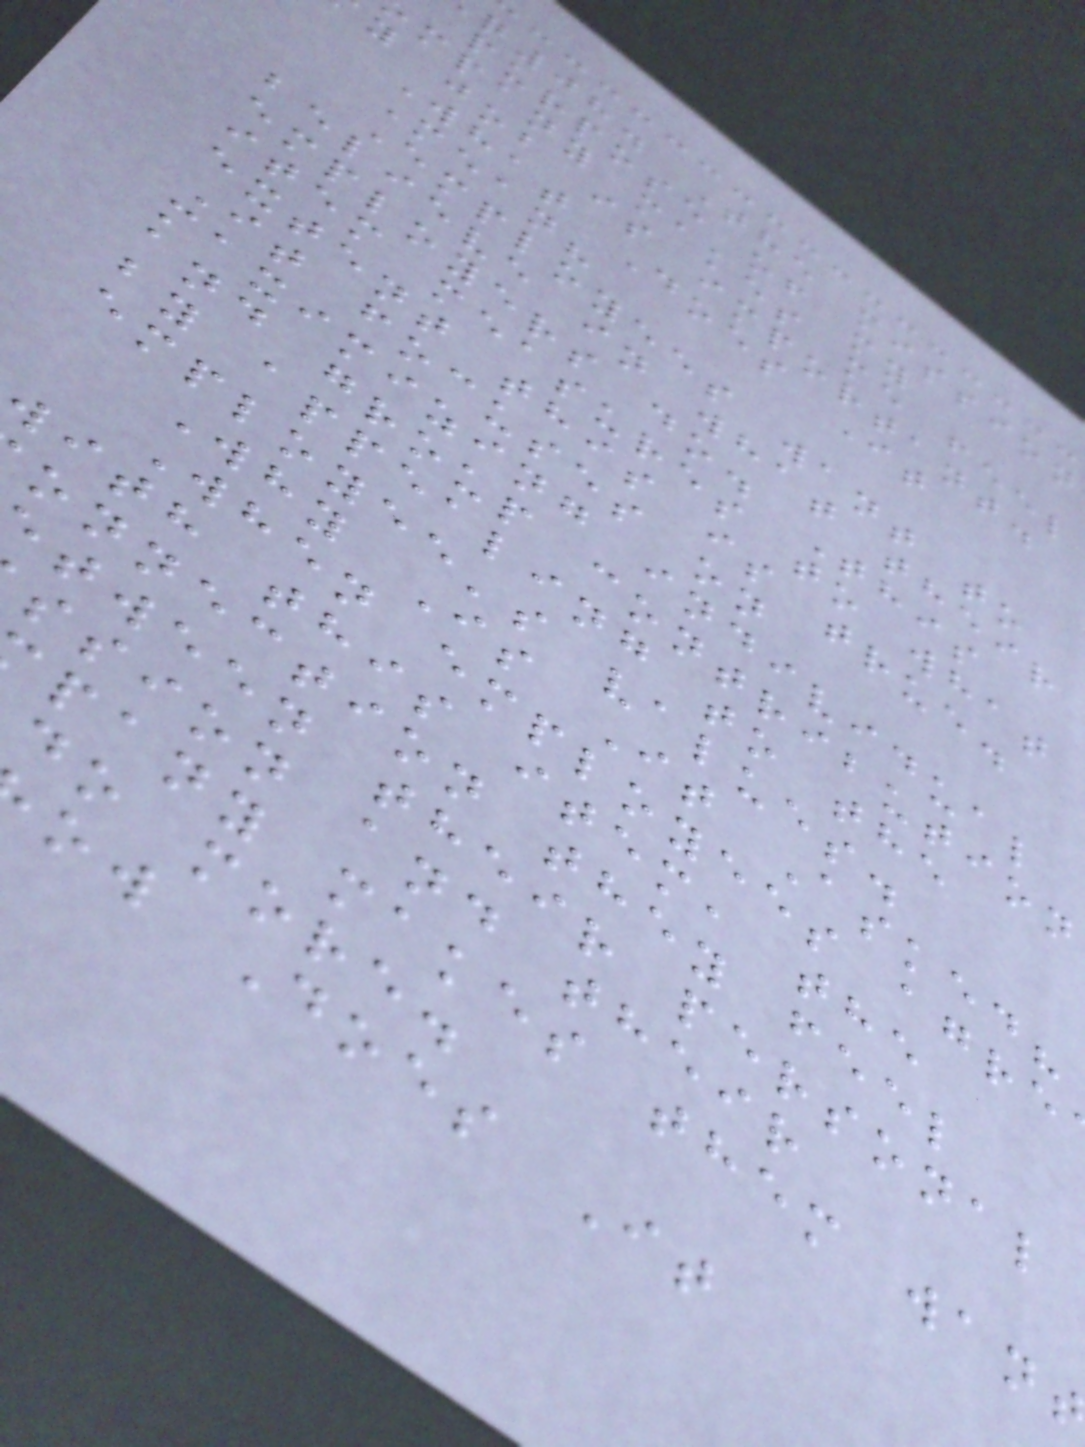q08. The mission
purpose of my
mpany makes me feel
y job is important.
What Does It
Mean?
Employees want to
believe in what their
employers do. This
item measures to what
extent this is true.
It focuses on
maximizing individual
and group contribution
by appealing to the
employee's values.
Why Is It Asked?
When employees agre
with this item, the
onnection they feel
tween their personal
ssion and their
pany makes them wan
do more.
ow Does It
